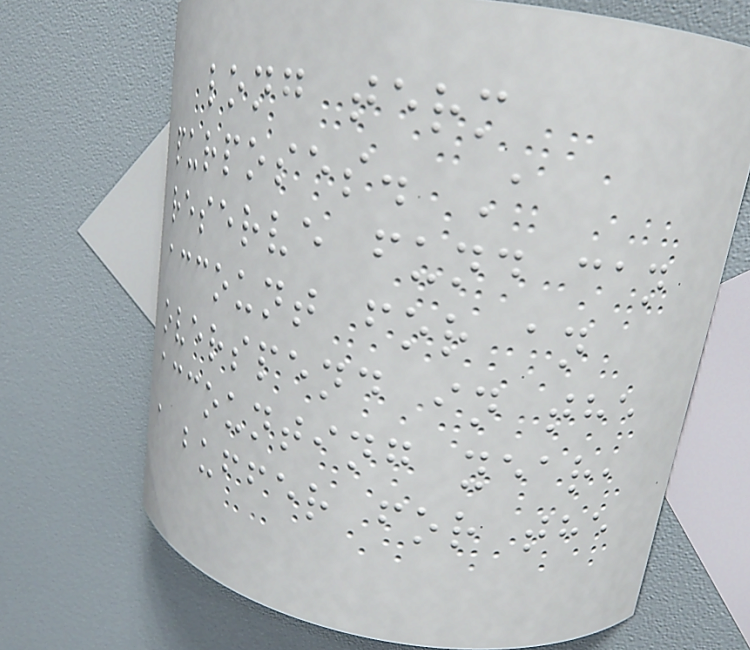long term
purposes. A
reserve fund can
account for an
overspend in the
accounting year,
a buffer for the
